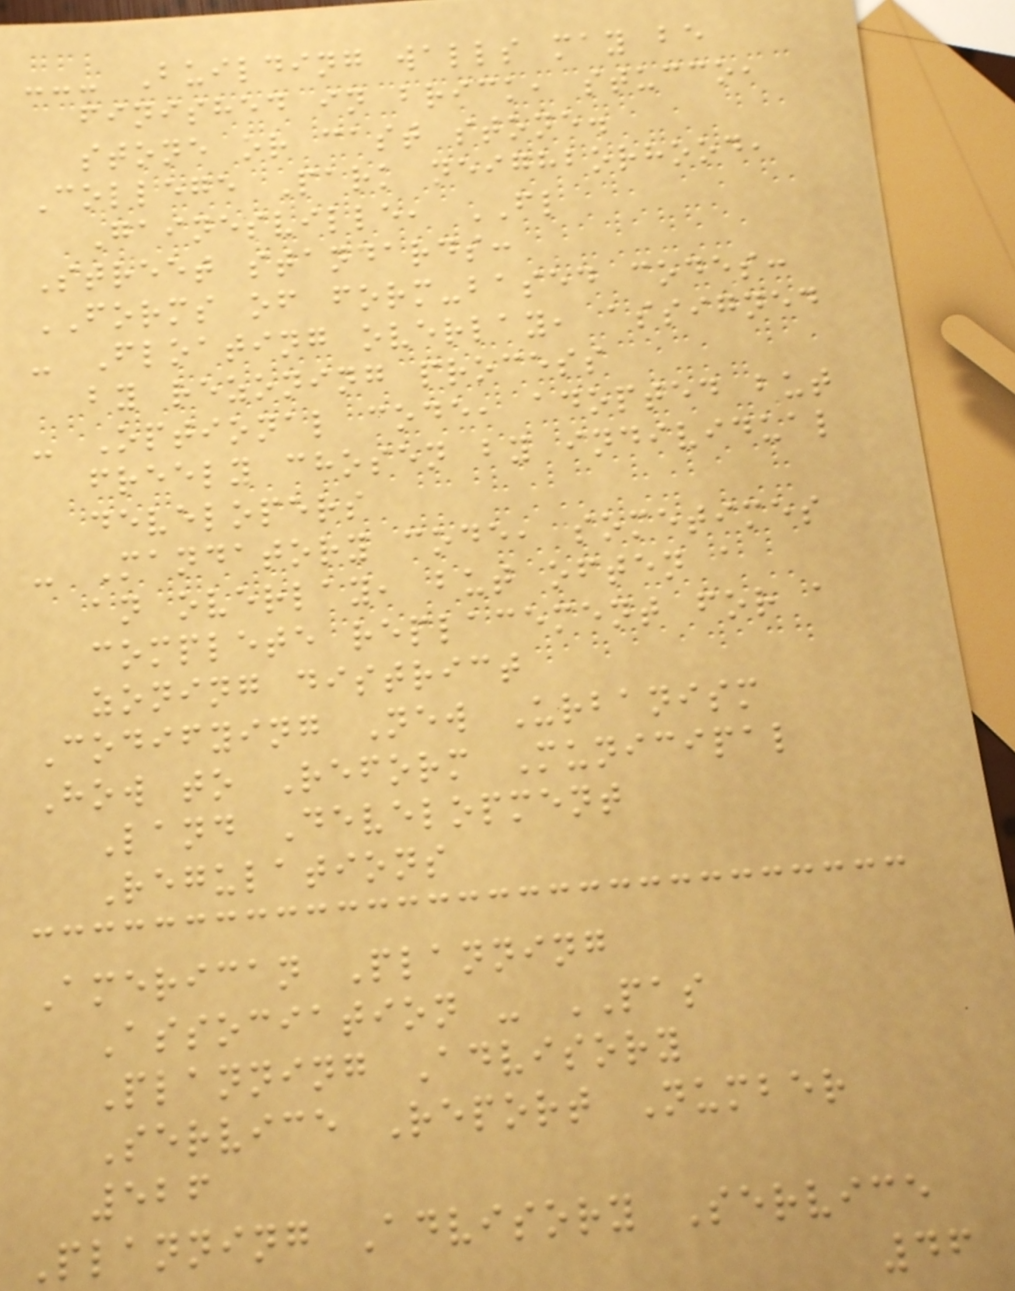--- Building walls may be
finished in brick, stucco,
stone or cast stone.
College Park neighborhood,
Gainesville, FL
Street standards:
FORMS of form-based codes:
- Floating overlay, assigned
by rezoning process
- Optional code, adopted but
freely chosen by individual
developers
- Mandatory code, sometimes
an overlay, but often a
complete replacement for a
zoning district
Codifying New Urbanism
How to Reform Municipal
Land Development
Regulations
American Planning
Association - PAS
Planning Advisory
Service Report Number
526
Planning Advisory Service
46
